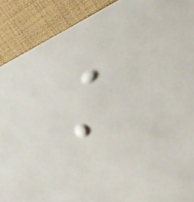A
